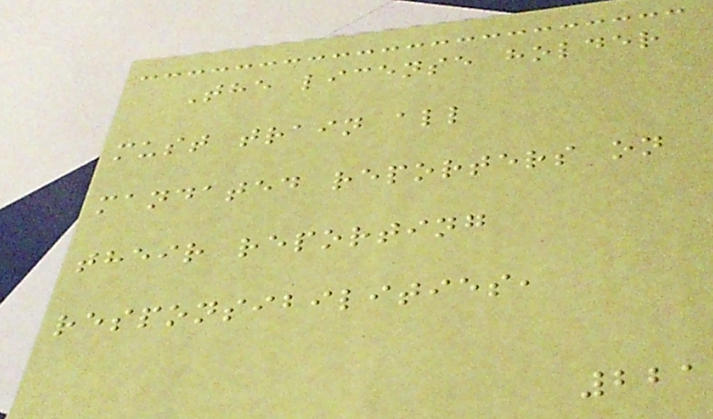The license holder
must train all
mandated reporters on
their reporting
responsibilities,
221
